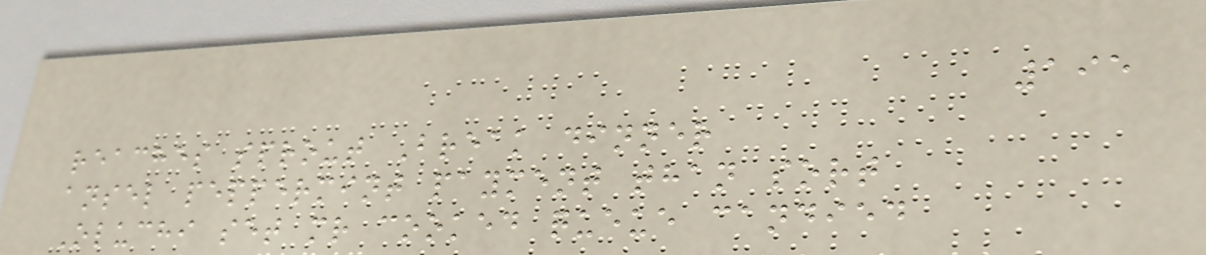195
reaches sprout Break dinner
ansel peppermint payment than sort
Oluchi set mr cooked queue candied
